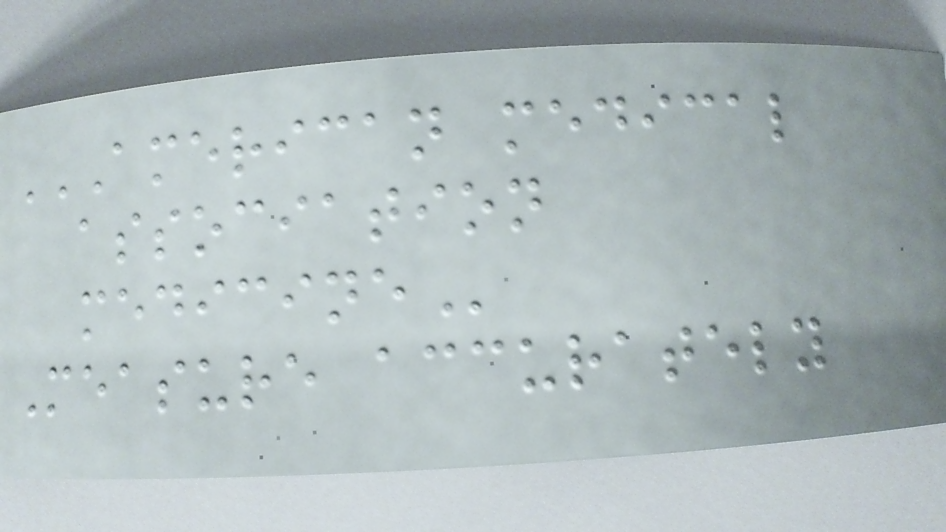AMERICAN MEDICAL
ASSOCIATION
MEDICINE
Measure accurately
